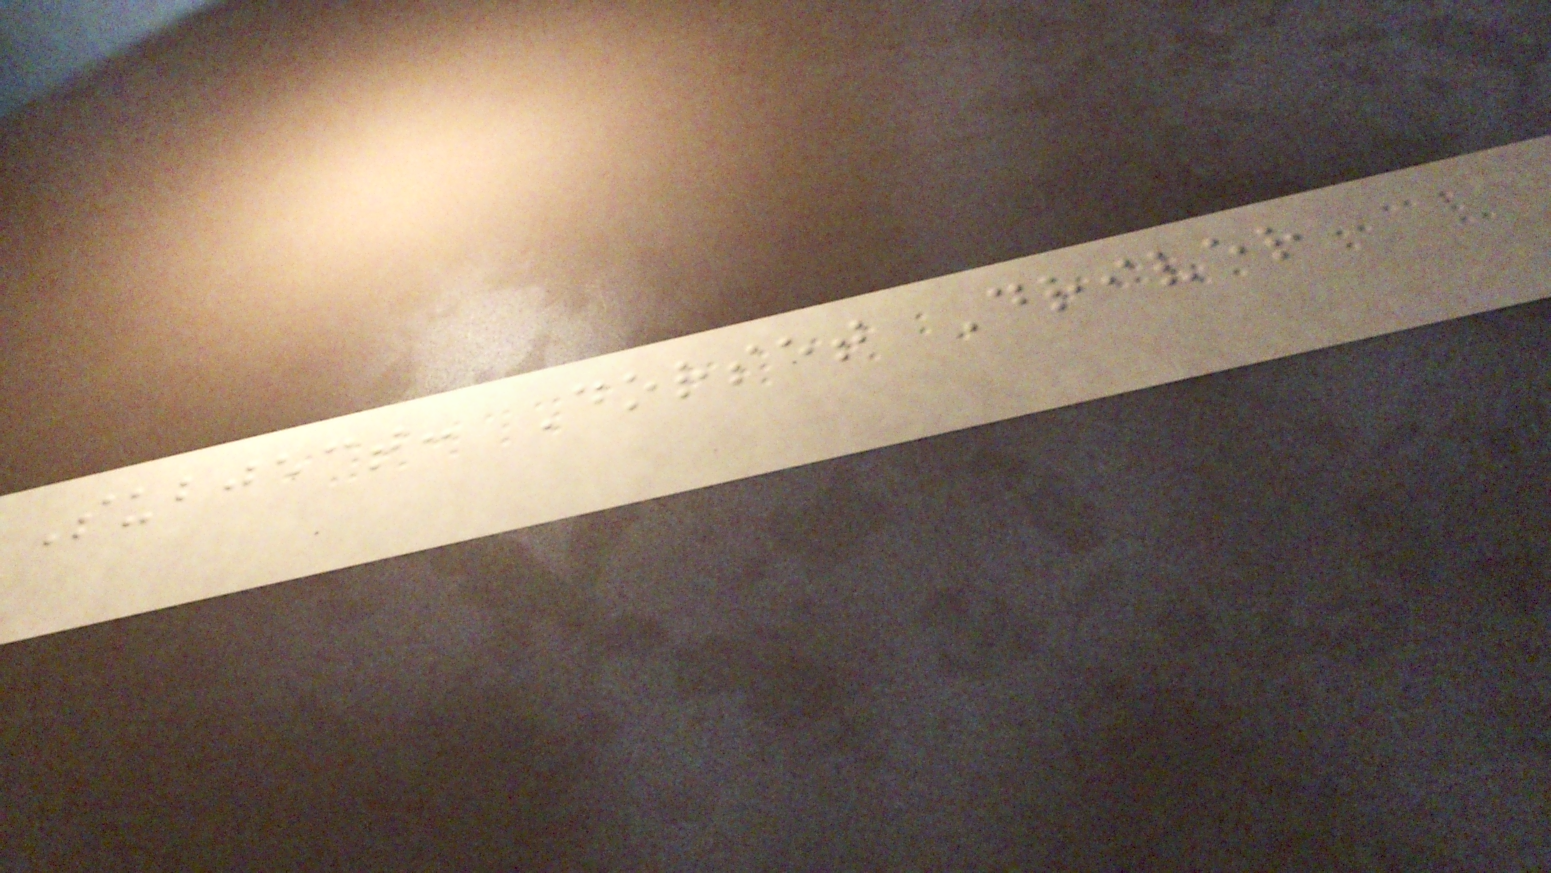Subject: Dorset Driver
